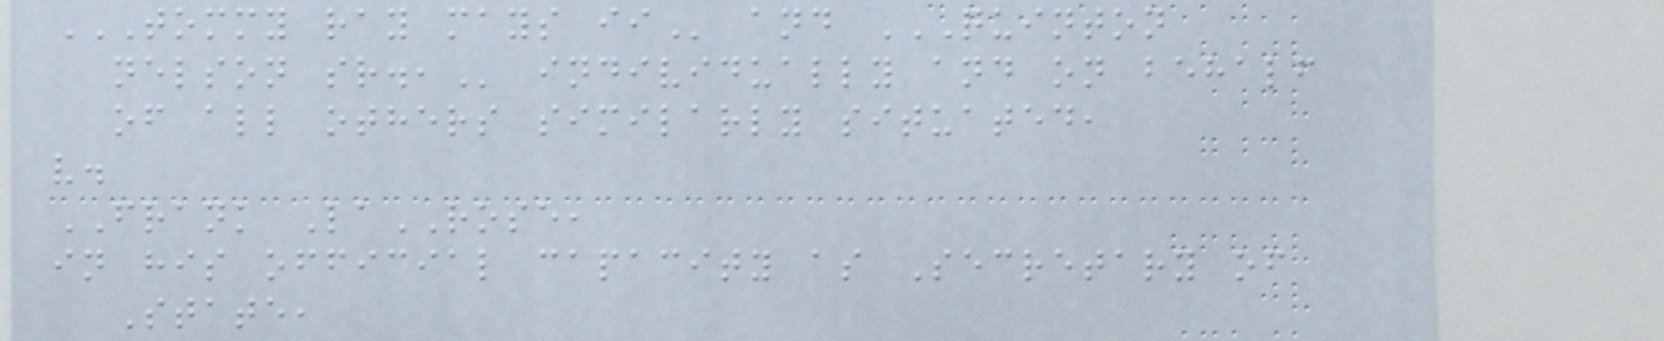TOMMY RAY MAYS II and QUINTON
NELSON SR., individually and on behalf
of all others similarly situated,
v.
FRANK LaROSE,
in his official capacity as Secretary of
State,
